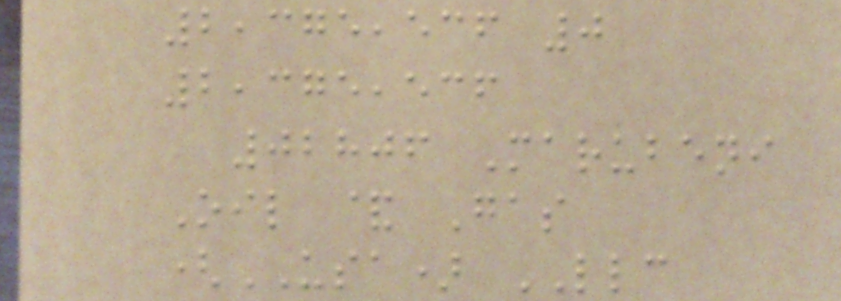2,375,536 0
2,375,536
02806 Marubeni
Oil & Gas
(USA) LLC
